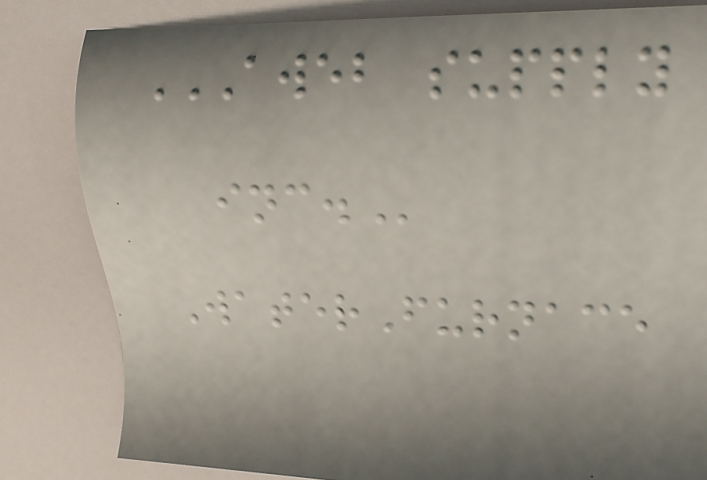AWEB SUPPLY
INC.
WaterFurnace
